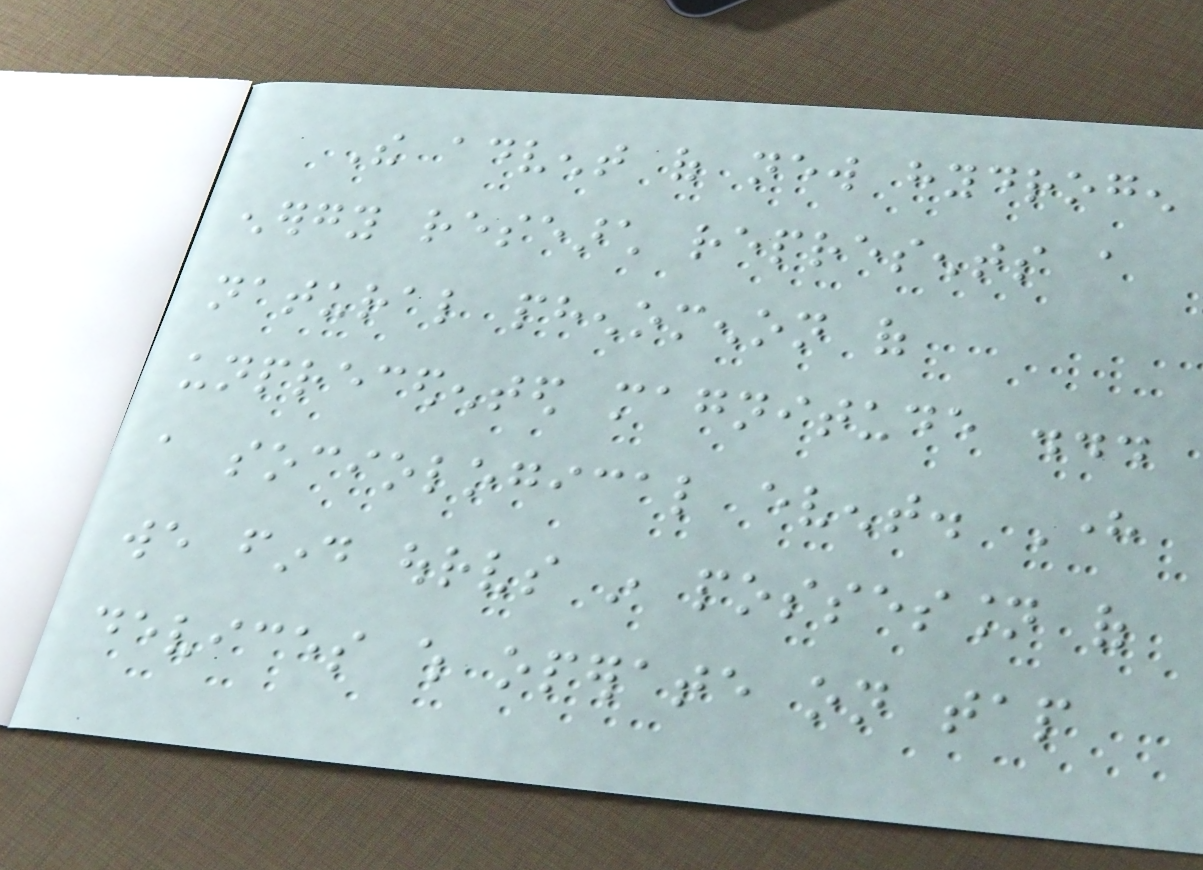The advent of new hydrogen
energy research represents a
natural phenomenon of
unprecedented magnitude ...
a sociological event. Here
we find ourselves in possession of
devices which operate on tap
